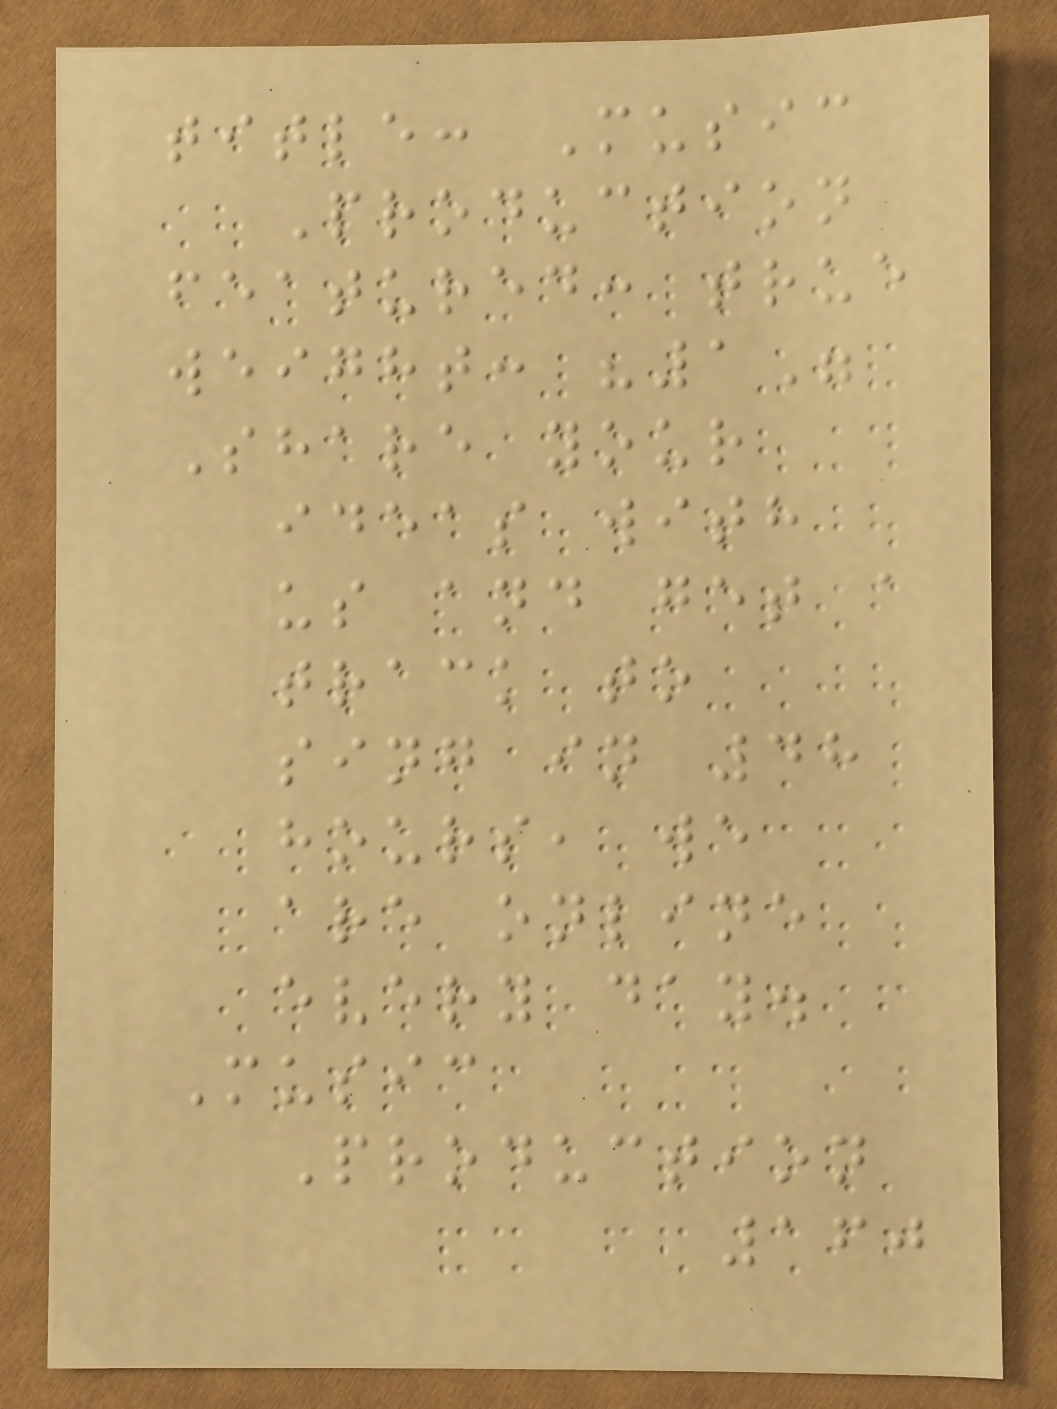title: Music
Production
featured: true
weight: "1"
Share your
ideas with
us and get a
track to
sing in 48
hours, we
are online
every day.
Music
Production
160
